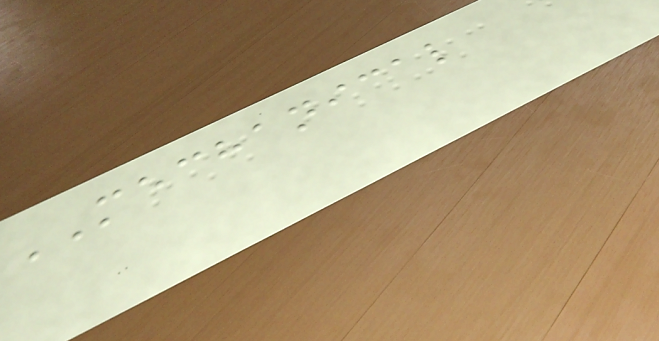MECHANICAL
